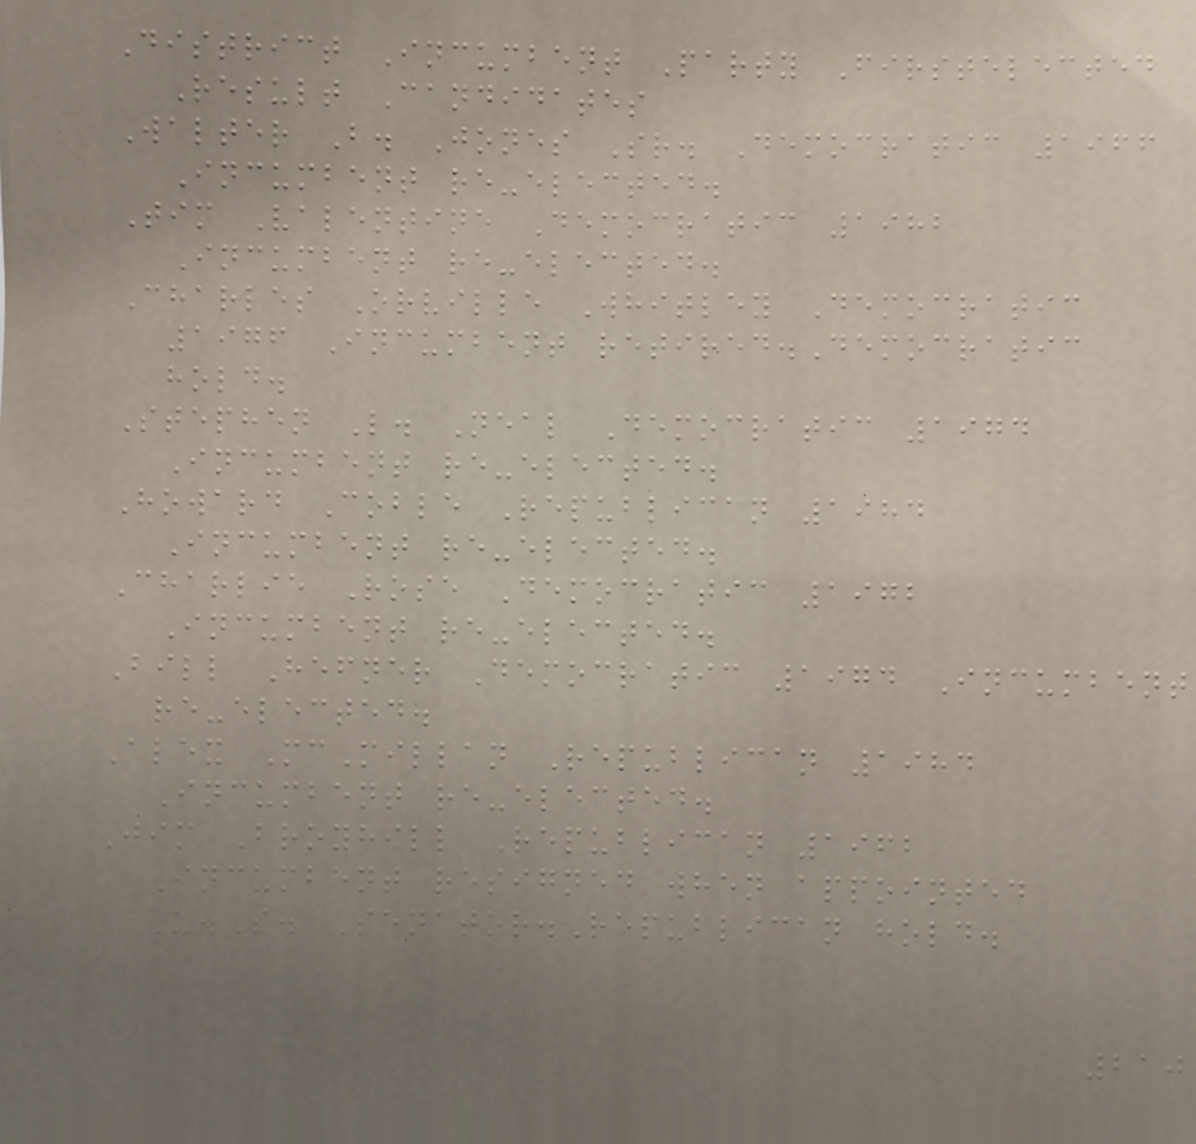District Incumbent Party Firstelected
Result Candidates
Walter B. Jones Sr. Democratic 1966
Incumbent re-elected.
Tim Valentine Democratic 1982
Incumbent re-elected.
Charles Orville Whitley Democratic
1976 Incumbent retired.Democratic
hold.
Stephen L. Neal Democratic 1974
Incumbent re-elected.
Howard Coble Republican 1984
Incumbent re-elected.
Charlie Rose Democratic 1972
Incumbent re-elected.
Bill Hefner Democratic 1974 Incumbent
re-elected.
Alex McMillan Republican 1984
Incumbent re-elected.
Jim Broyhill Republican 1962
Incumbent resigned when appointed
U.S. Senator.Republican hold.
210
